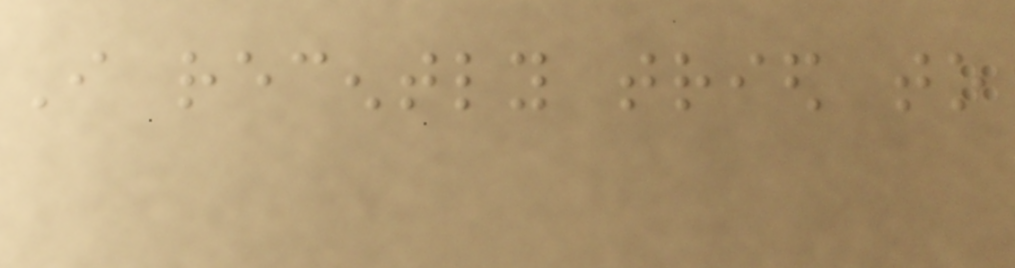I recently tried to
